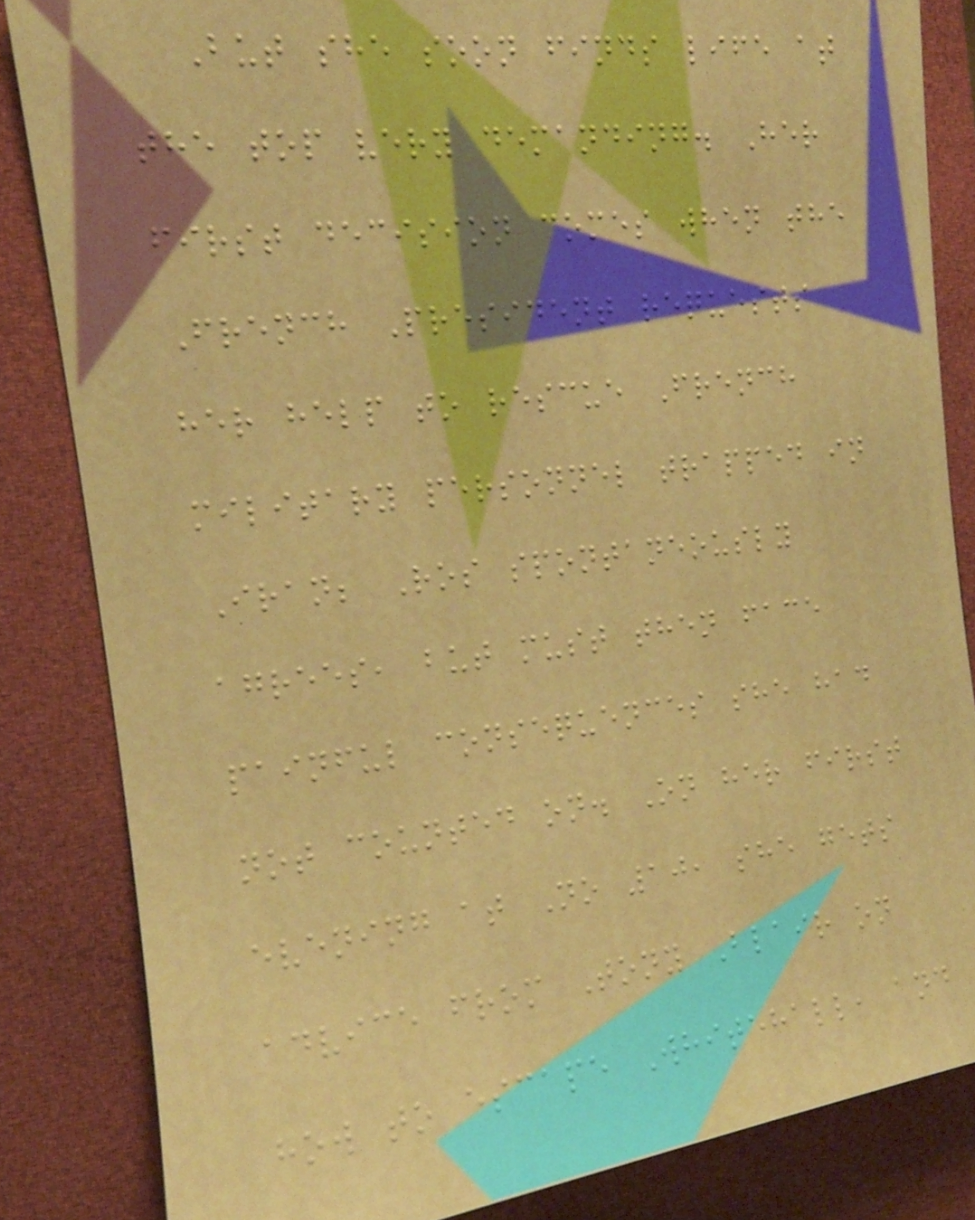But she soon finds life at
the top very demanding. Her
first decision comes when the
French President requests
her help to rescue French
military personnel trapped in
Iran; Ros spontaneously
agrees, but must then face
painful consequences she had
not counted on. On her first
evening at No 10, she gets
advice from Tony Blair on
how to escape Whitehall, and
